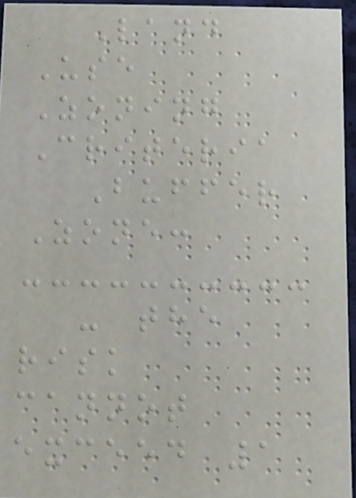Land
Use
Zoning
Criteria
Buffer
Zone:
- the
risk
cannot
exceed 1
